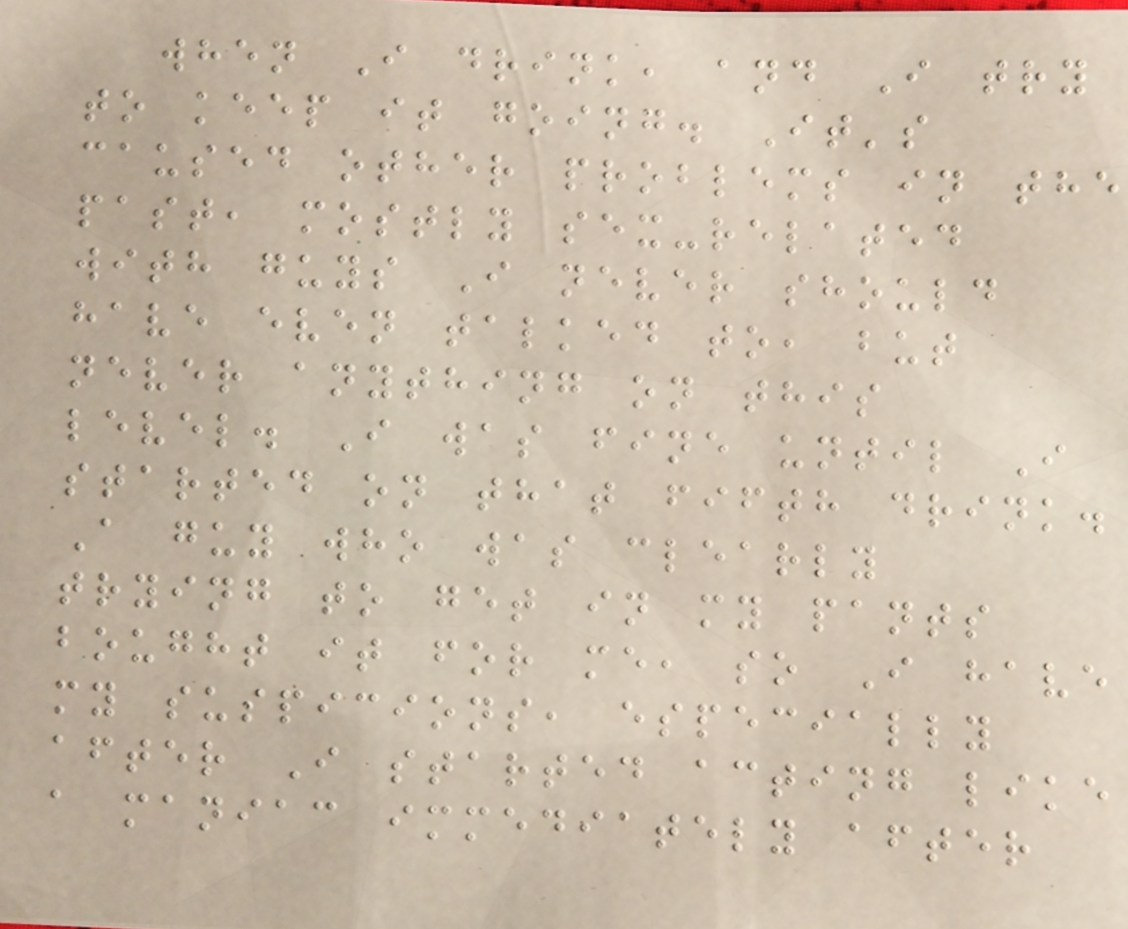when I drink, and I try
to keep it going. It's
caused other problems in the
past, mostly sex-related
with guys I never should
have even talked to, but
never anything on this
level. I was fine until I
started on that fifth drink.
A guy who was clearly
trying to get in my pants
bought it for me, so I have
my suspicions, especially
after I started acting like
a maniac immediately after
